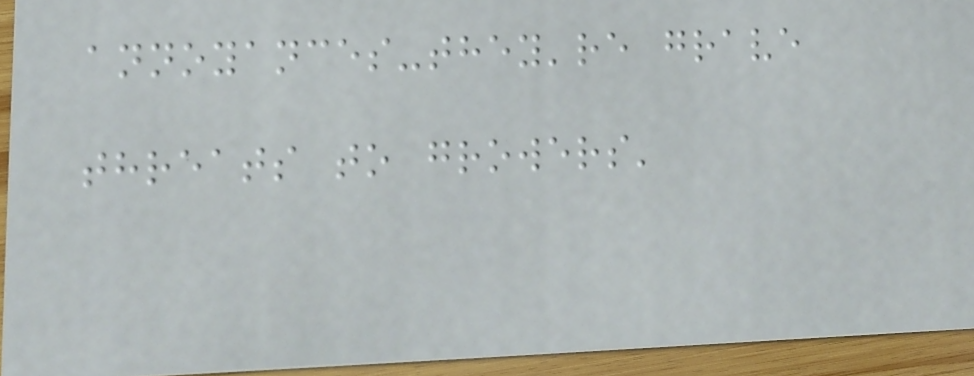annoyances-they're grave
threats to growers'
